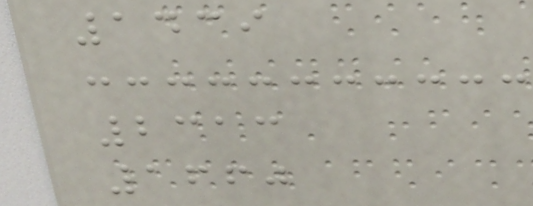1439
2313
1660
